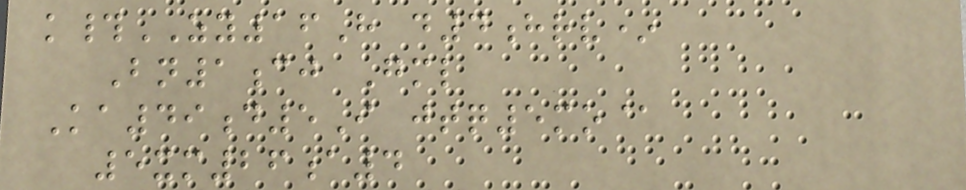k#ZY16H d4hrv*
Bn1cj Gml
Ka49d5I jtq5mo@
5xm26a4
